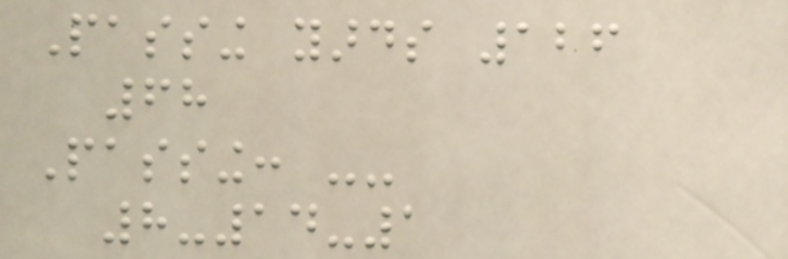Passing yards 126
68
Passing: --
8-14-1
